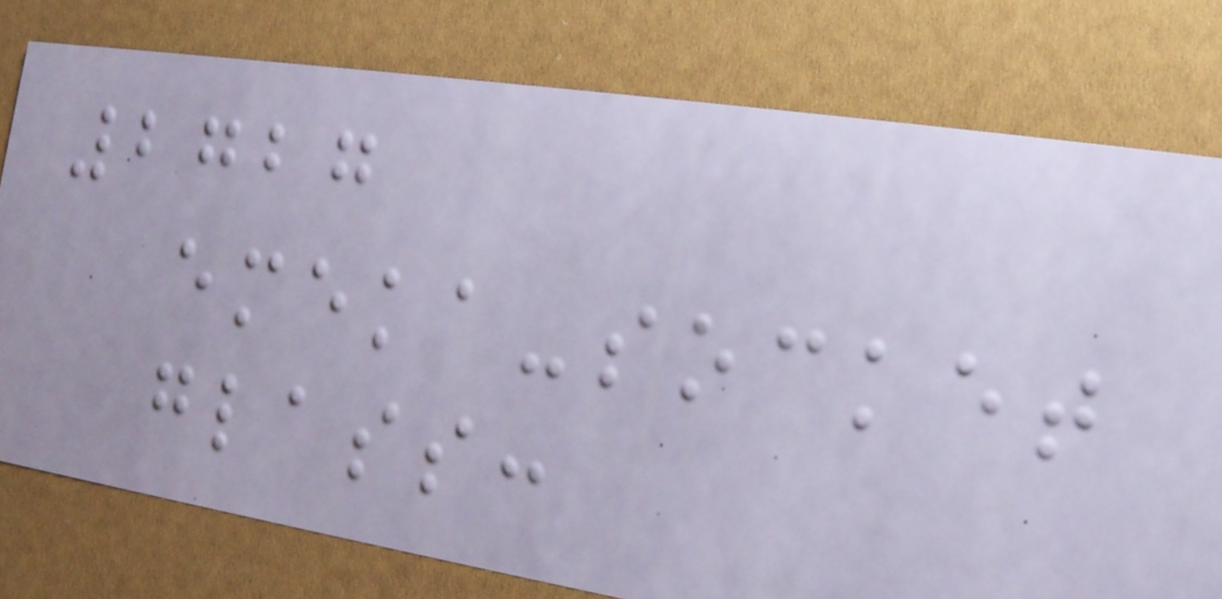2727
emeka-socket
glass:
